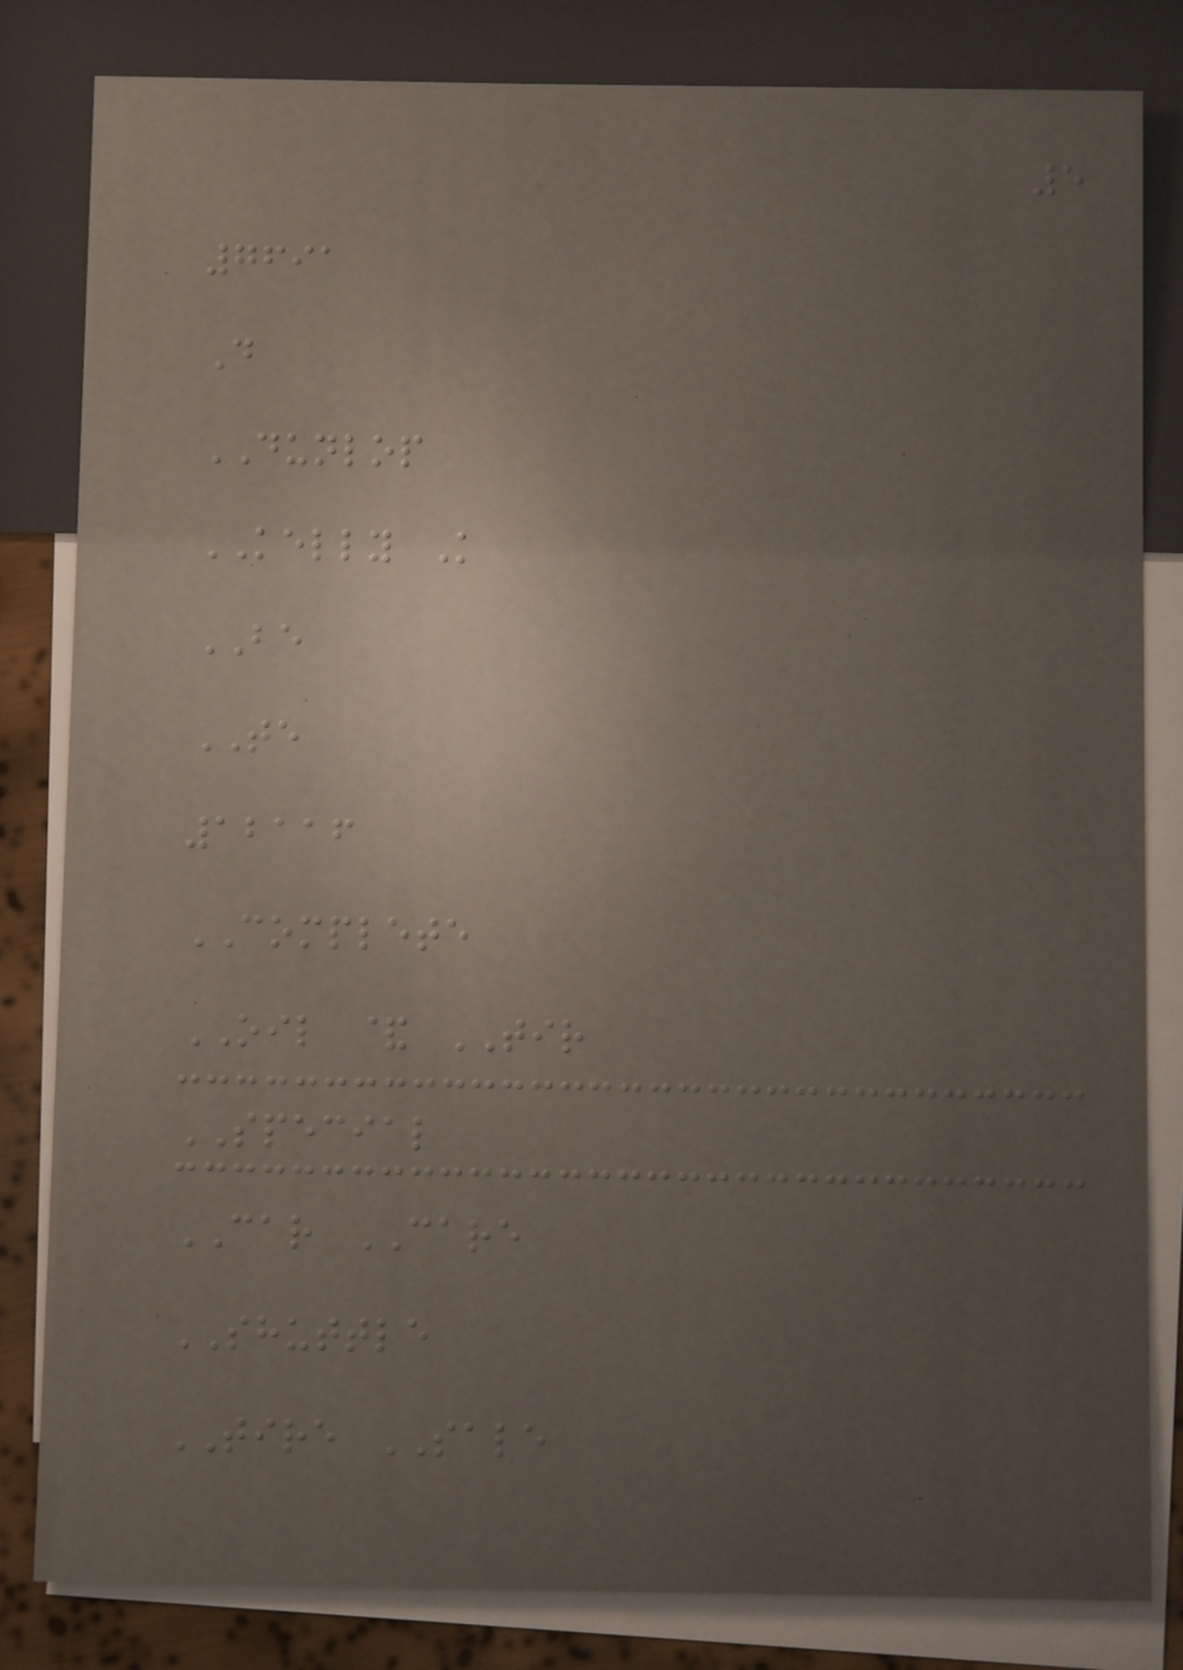5
7691
D
DUNLOP
KELLY K
BE
TE
12116
COMPLETE
OIL & TIR
SPECIAL
CAR CARE
SHUTTLE
TIRE SALE
